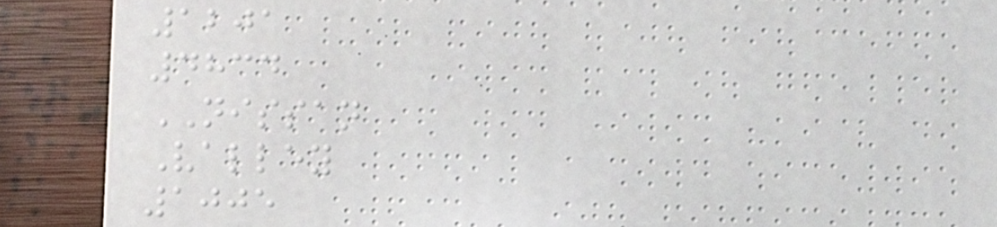1201
4834
NISSAN
Valley
1005
